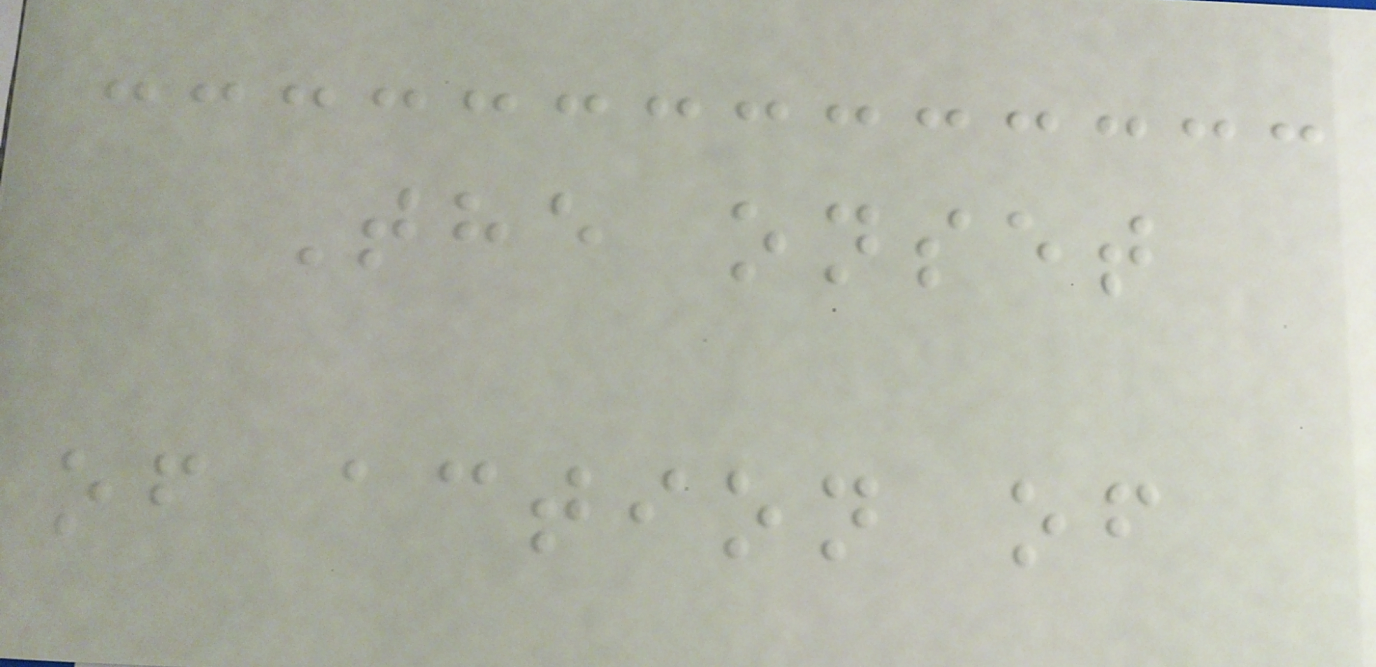The onset
of action of
